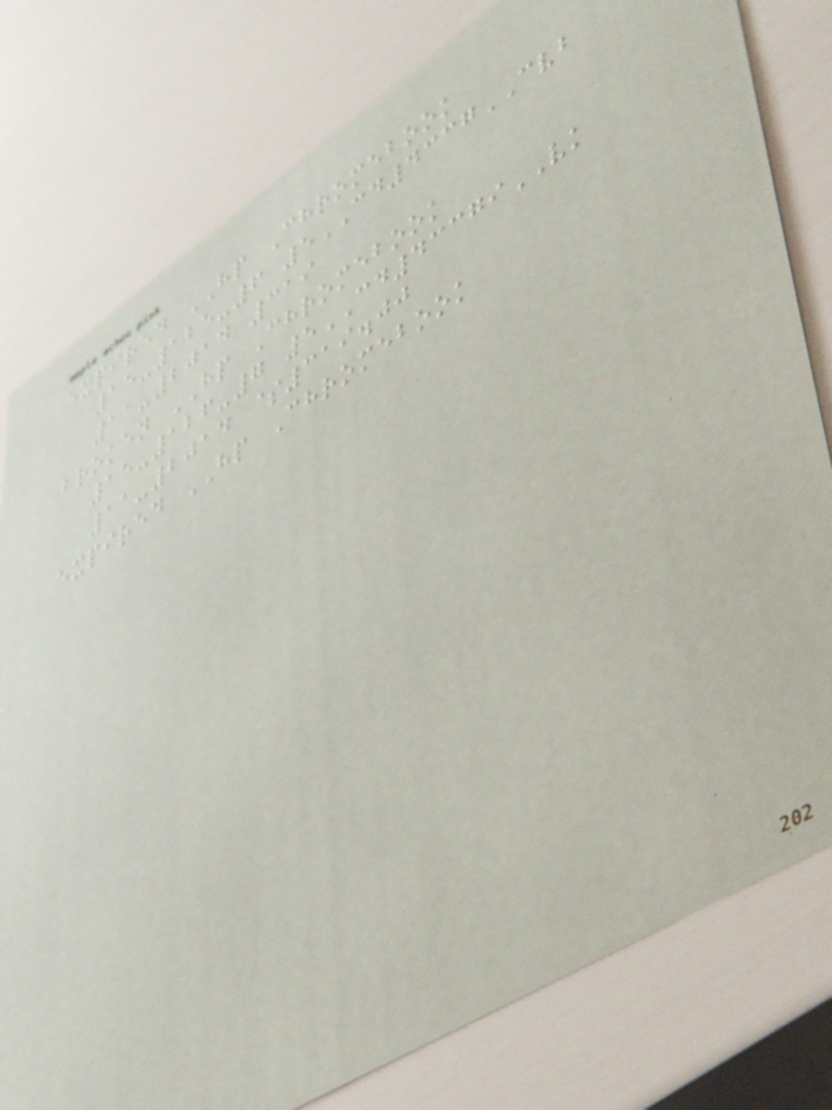expired HP Chromebook
15-125-6 5CD4337CVB
11-2014 319
broken HP Chromebook
15-126-7 5CD43379VK
11-2014 $319.00
expired HP Chromebook
